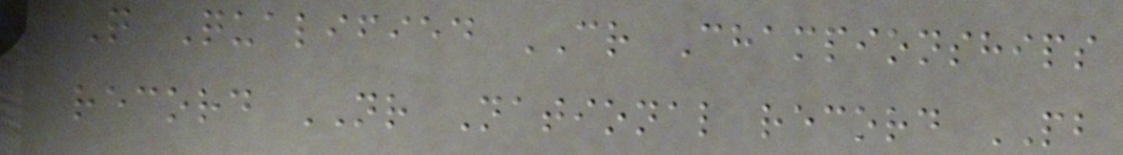Q Qualified CR Championships
record NR National record PB
